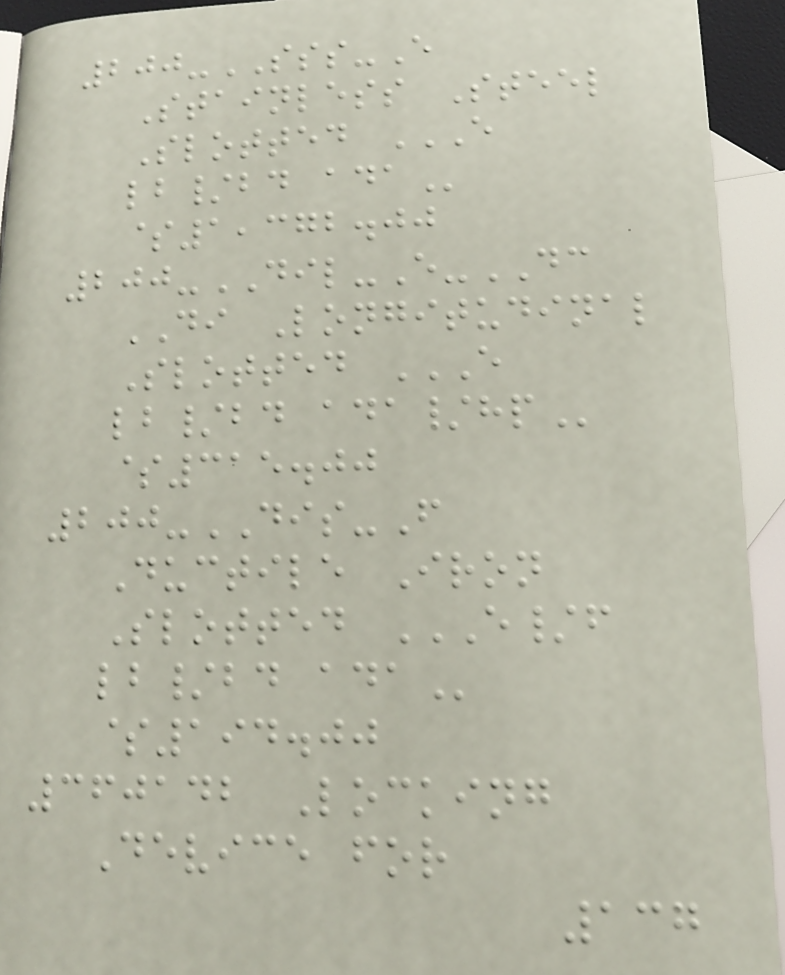200-SSS-E
Stainless Steel
Slotted E
LB/BD ADA
$1,372.00
200-DIL-E-DC
DI Longitudinal
Slotted E
LB/BD ADA/HP
$315.00
200-DIS-F
Ductile Iron
Slotted E/F
LB/BD ADA
$194.00
360142 Locking
Device for
137
